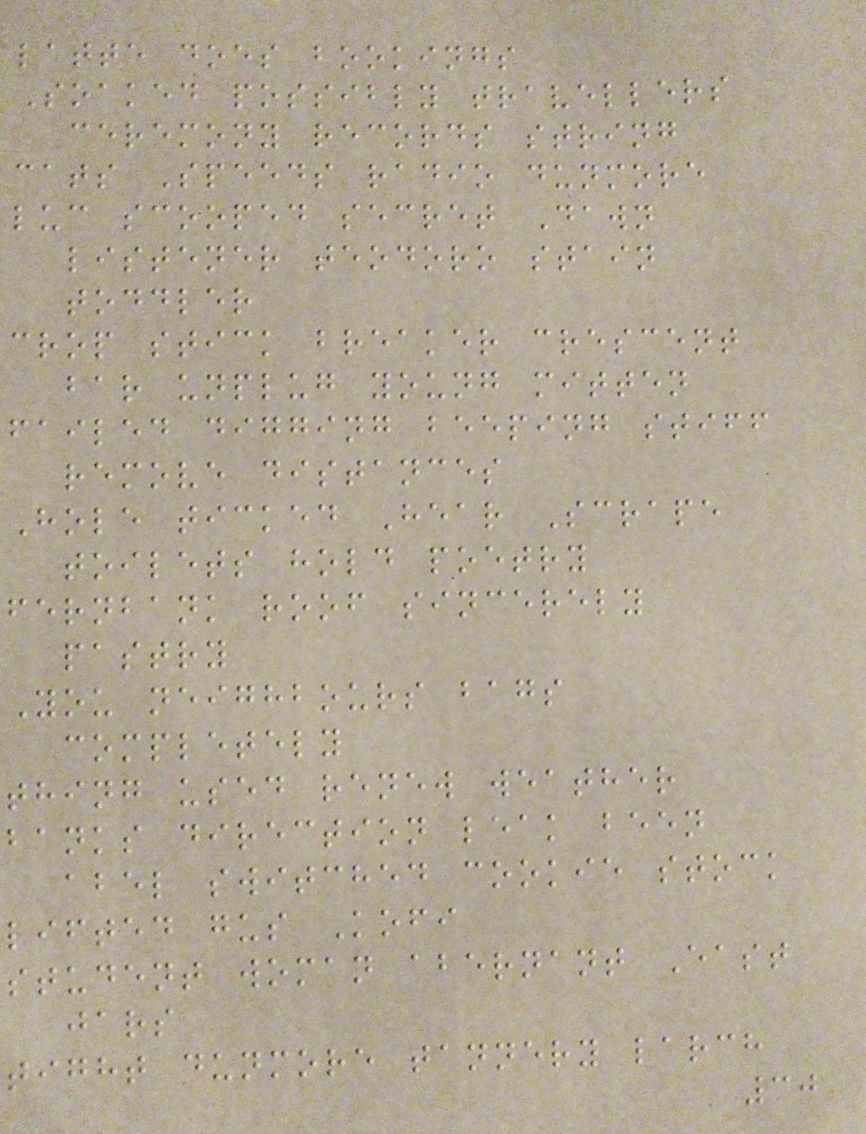latte does bookings
Soaked possibly travellers
ceremony records string
cats Speeds radio dunmore
luc scooped secret Dawn
listener teodoro stain
toddler
crop stick breaker crescent
bar unplug young mitten
failed digging beeping stiff
remove distances
Hole ticked Hear Scrape
toilets hold poetry
fernbank roof sincerely
pastry
You neighbours bags
completely
thing used renew weather
banks direction leak been
abel switched cookie stock
lifted gus Kofi
student woman abernant East
jars
tight dunmore tannery larch
30
